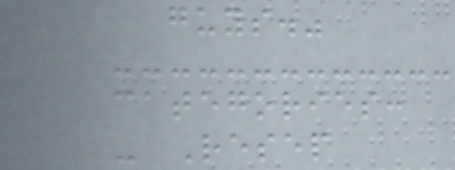guys."
categories:
- Resep
